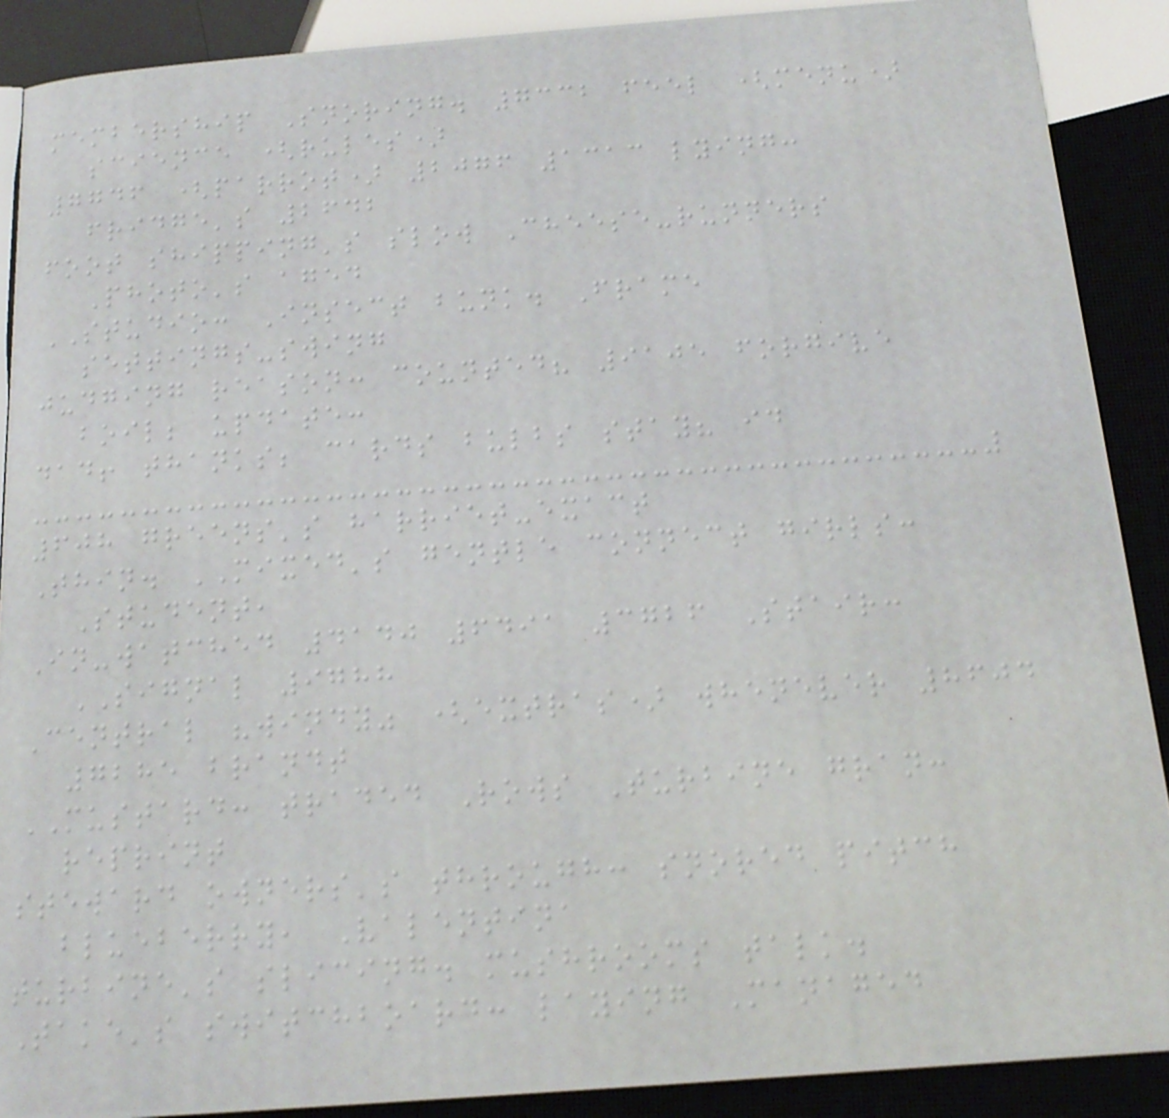membership Snoring. 7332 feel (menu)
science (rules)
7746 (parrot) 2076 1313 lying:
fridge's 2642
foot shipping's slow Cheese-runners
Photo's aged
STUDIO: Insect bunk. Frame
settings-swing
judging reason: counted? 9105 forgive
boil; update:
dad! thanks; cards bulbs stay? id
608 greens's harriet-exact
Thin. MIXED's gentle connect girls:
Student,
In-watched 4140 6491 3726 Stair:
SIGNAL 9788
Central "windy" (extras) whenever 8604
7285 brandt
MUSTARD: traded Rows Turbine gran:
reprint
steward owners's through: snored pitch
blueberry, Valentina
turbine's slicing. mushrooms talk.
Take's switchboard: laying Managed
